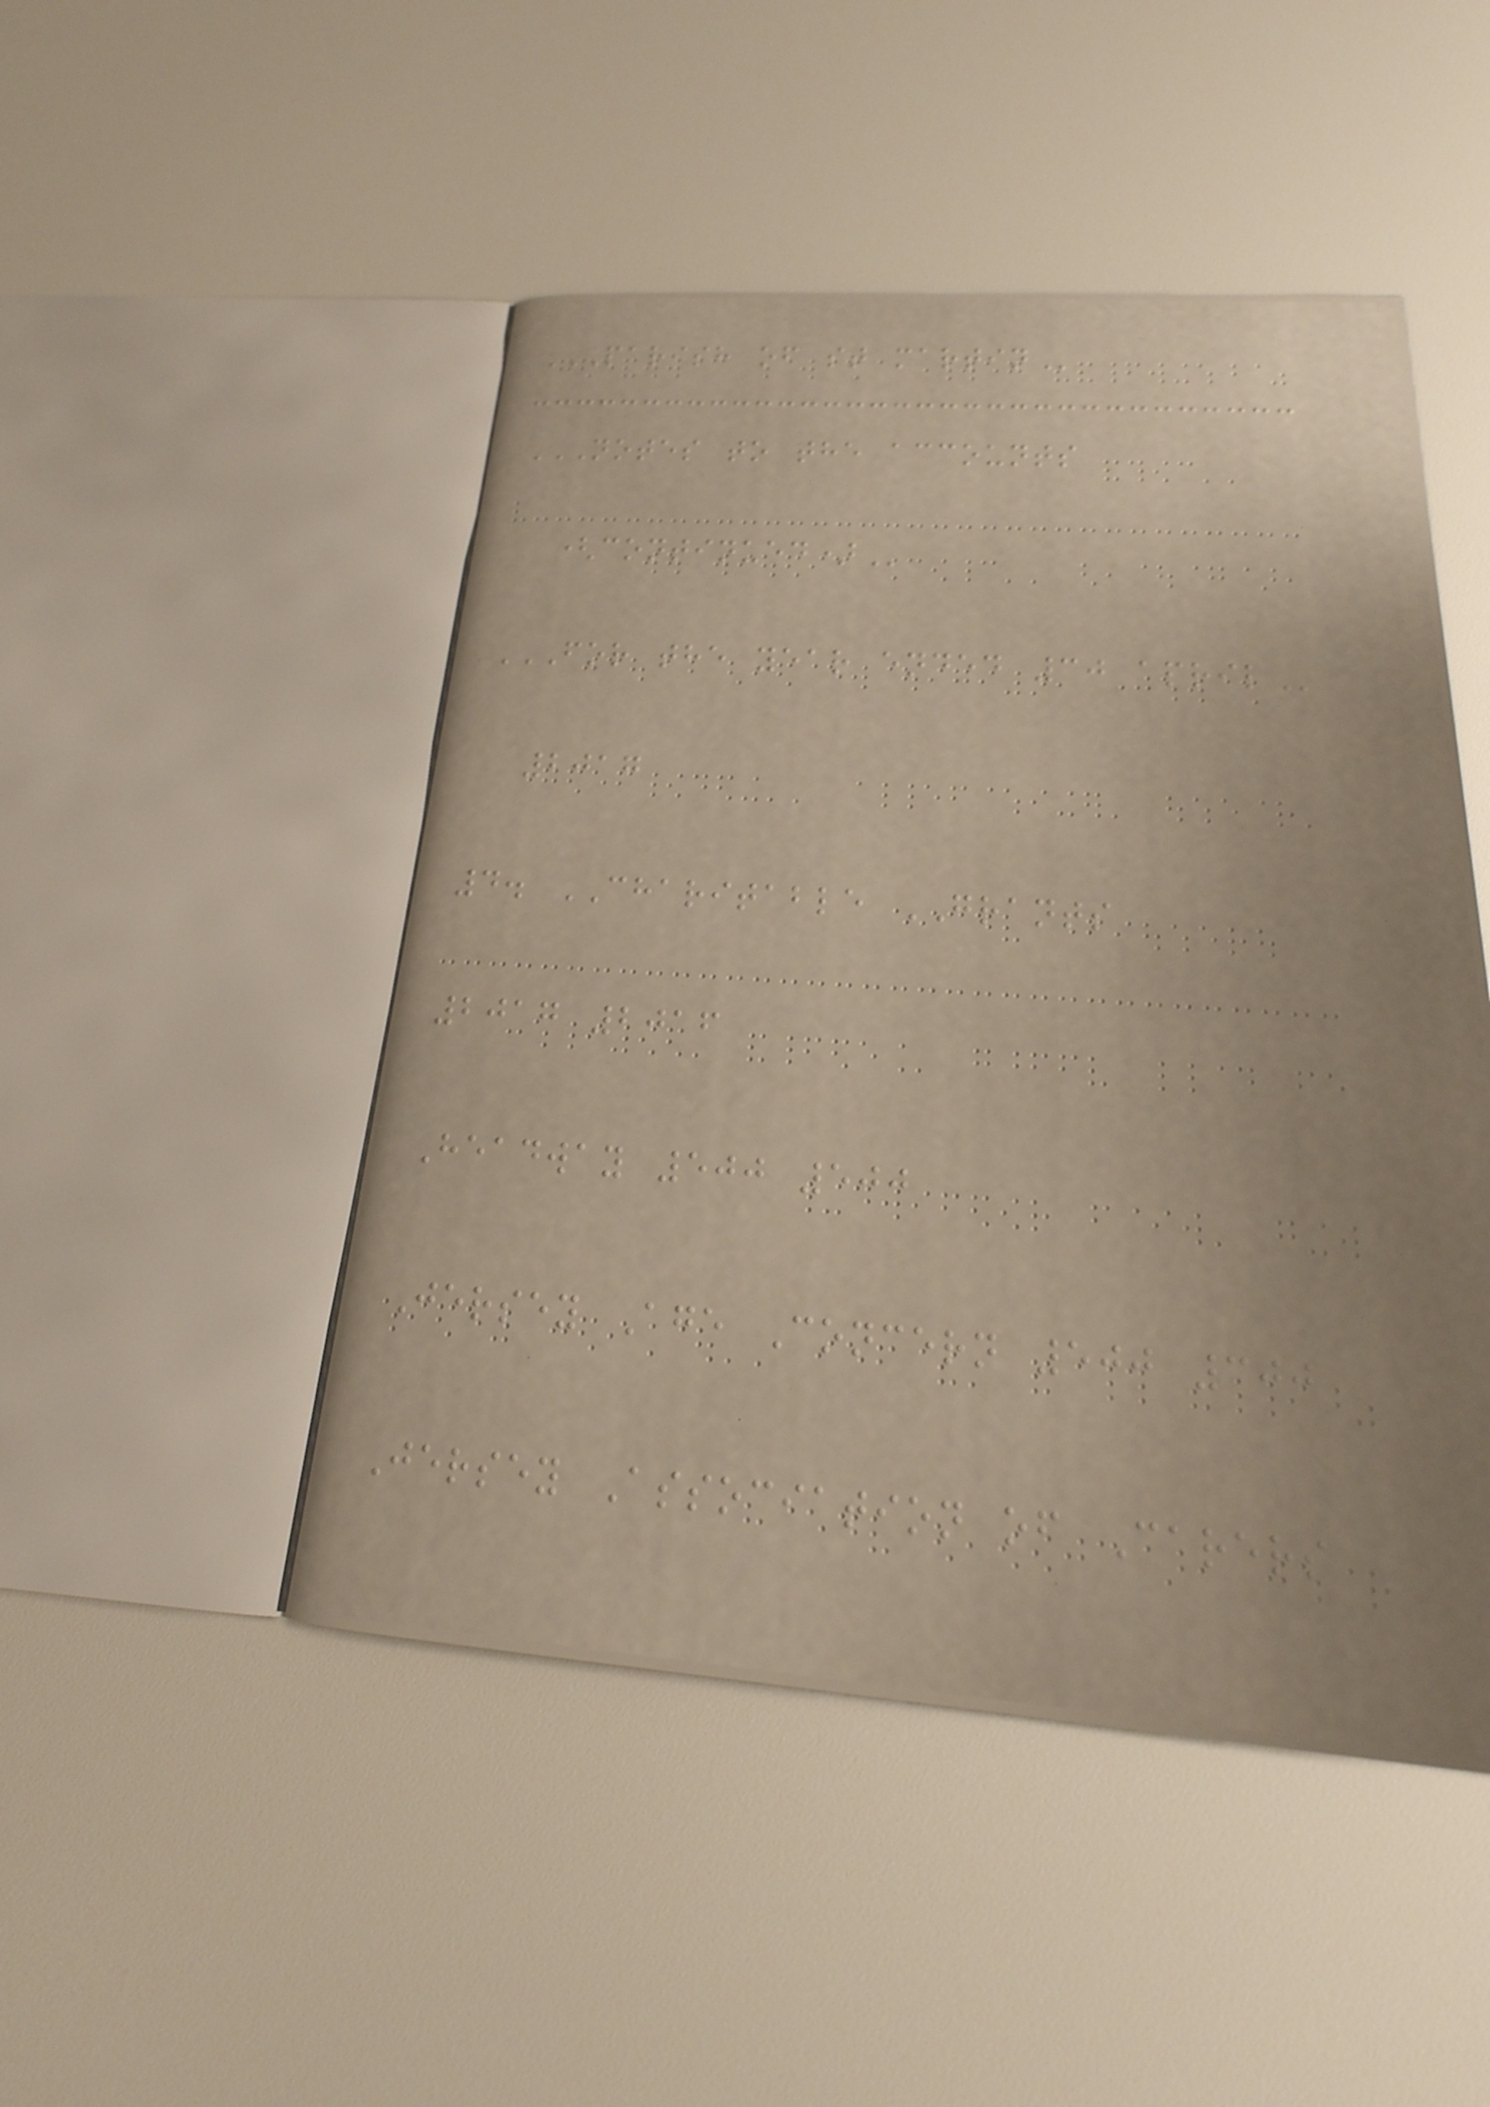PARISH OF ST MARTIN
NOTES TO THE ACCOUNTS
(CONTINUED)
FOR THE YEAR ENDED 30 APRIL
2017
4. CHARITABLE GRANTS
2017 2016
Headway 500 500
Jersey Age Concern 500 300
Jersey Association of Carers
